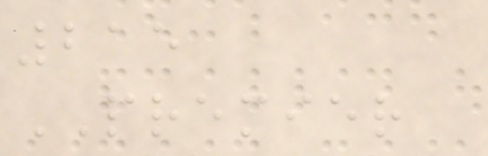215
PREMIER
